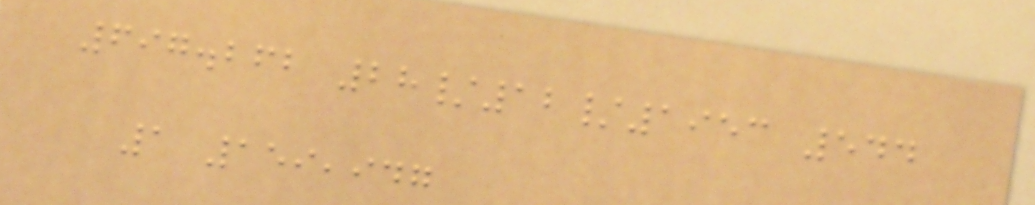697.262 28/12/1953 544
1 159,947
